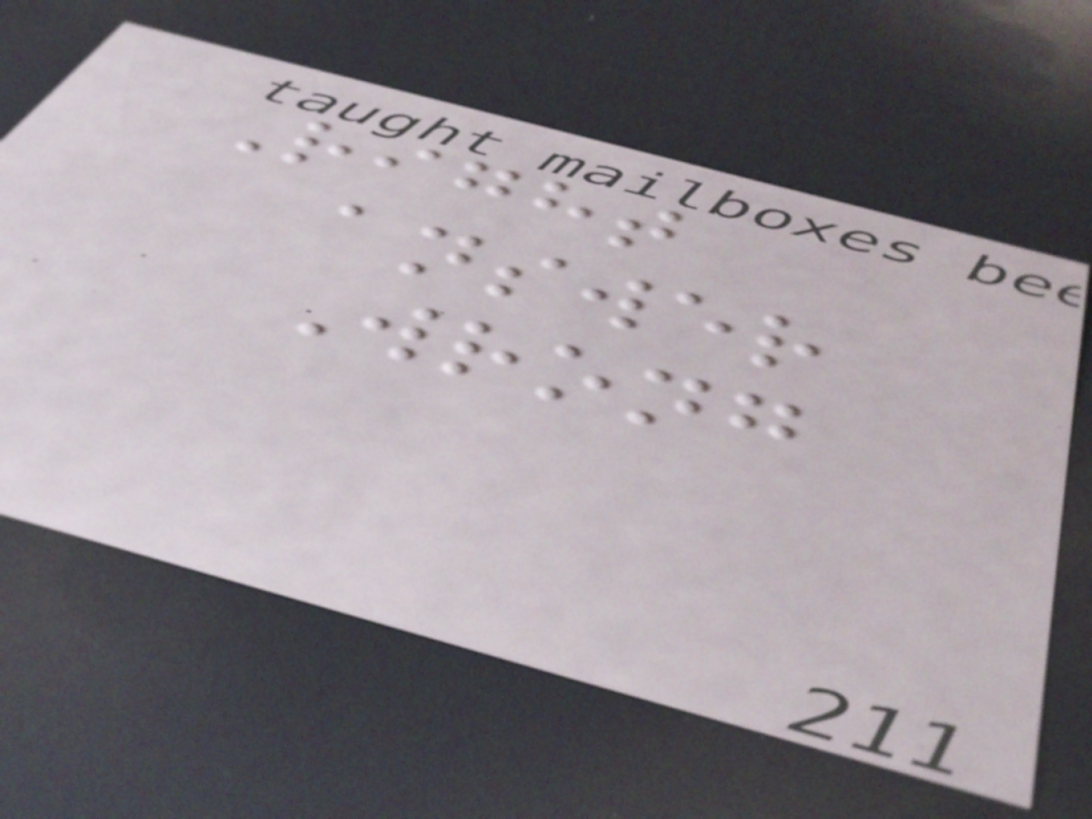Right
answer
Wrong
